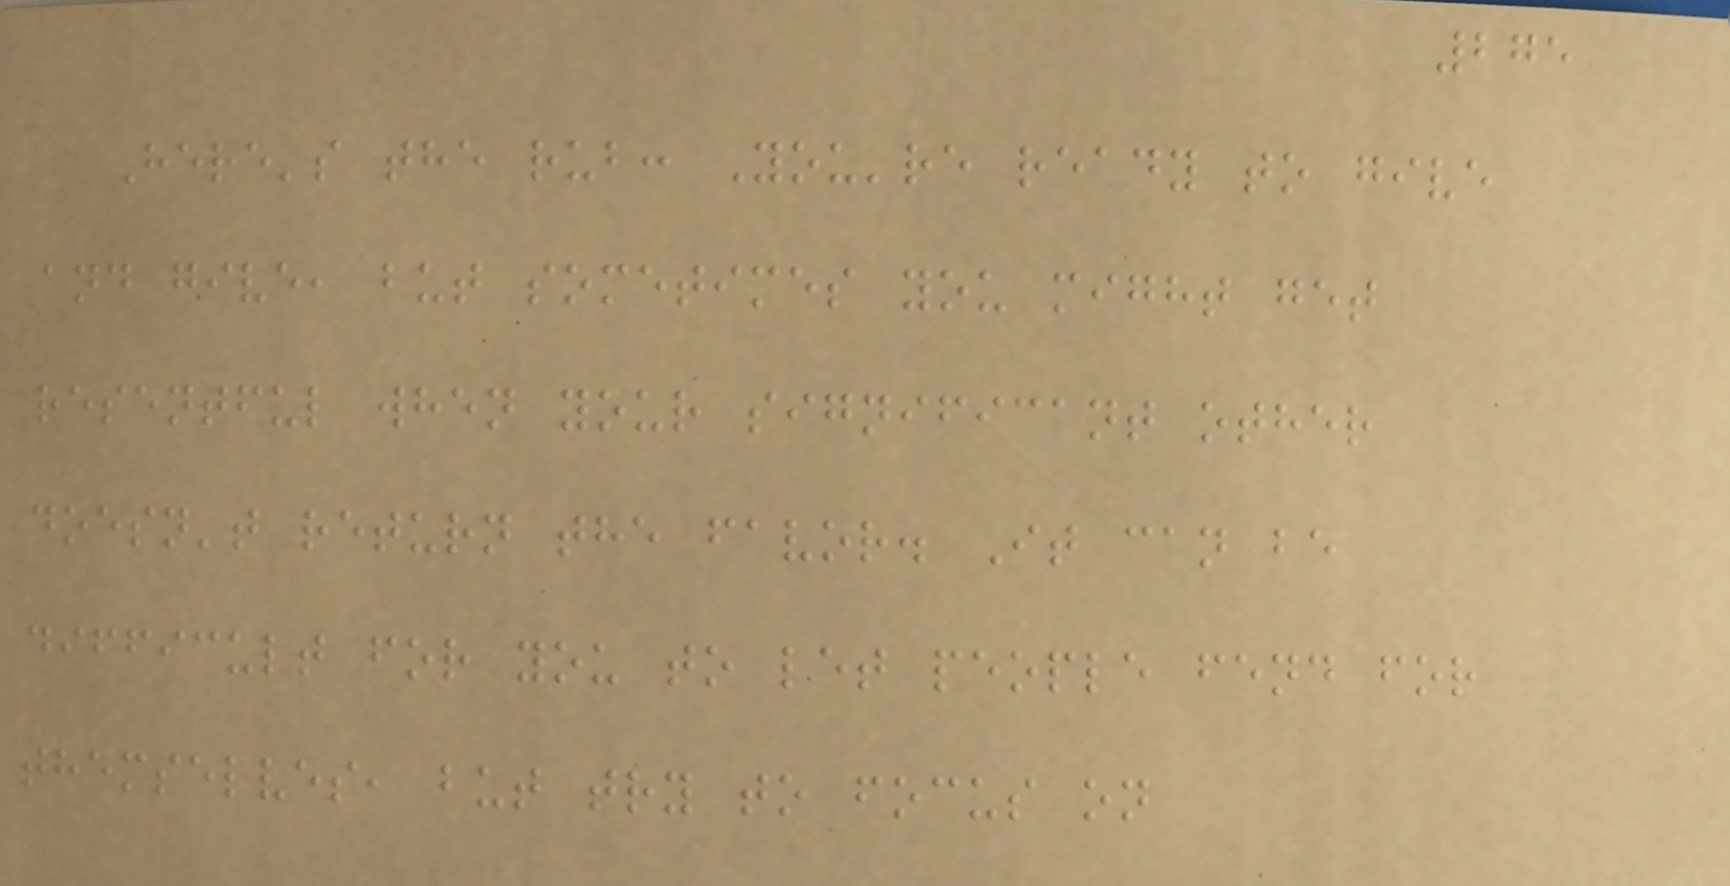275
Here's the rub: You're ready to give
and give, but sometimes you might get
resentful when your significant other
doesn't return the favor. It can be
difficult for you to let people fend for
themselves, but try to focus on
